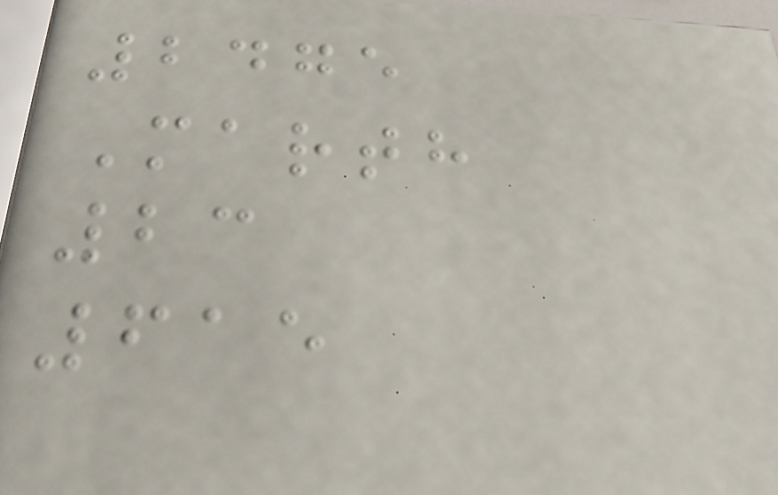2475
Marth
23
615
